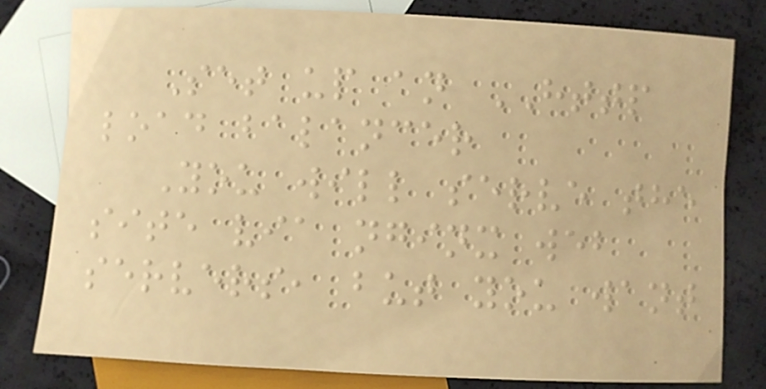Set up an HTTP
load balancer
You will serve the
site via nginx web
servers, but you want
